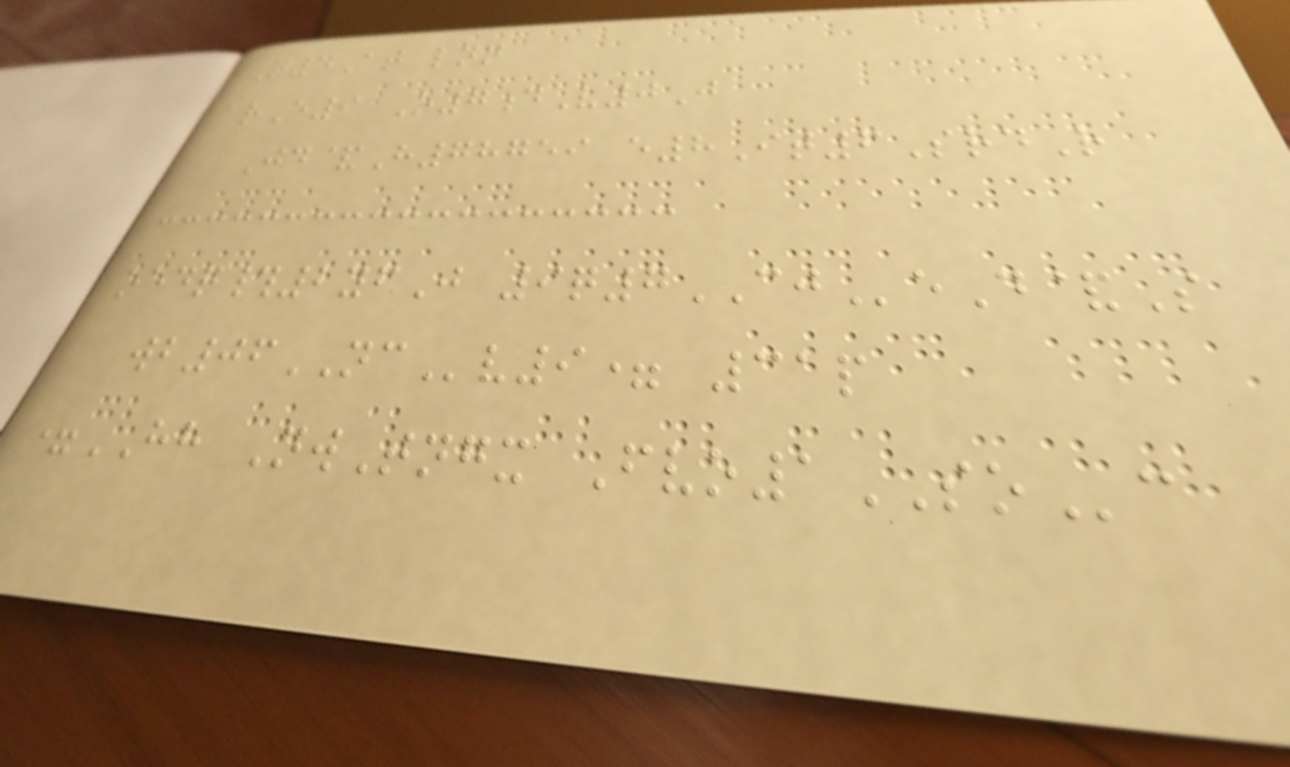Q4At lnn
arE9 O7dV0J
Jd&H78759 e8It6SrdR
oedq#2yfJ 9q7CJeD&S
wb06NCv9= 31p
=HH NwTngx Fvo1SOc
